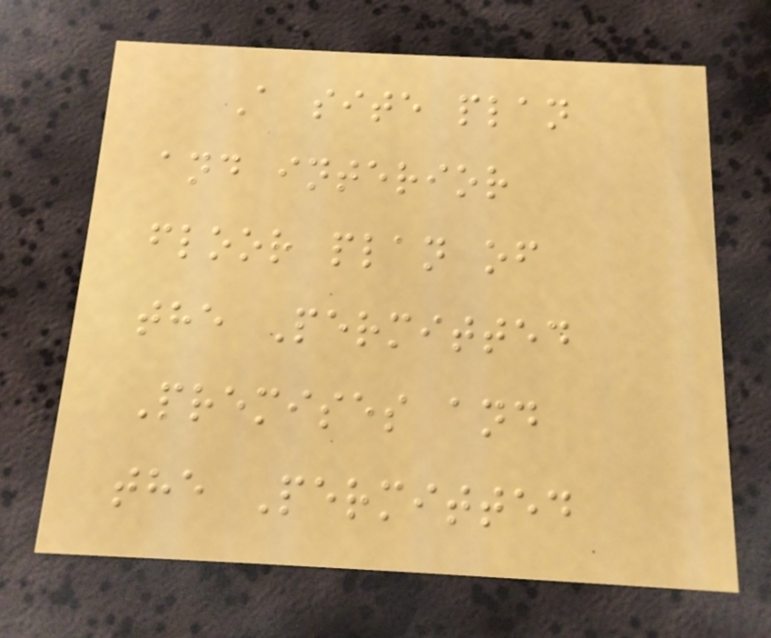A site plan
and interior
floor plan of
the Permitted
Premises and
the Permitted
